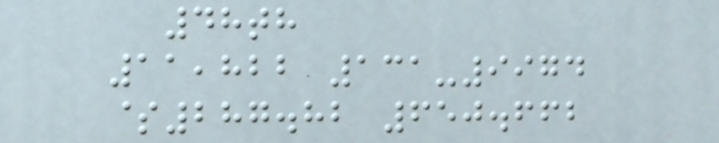48th
11,822 131-9974
$287.82 650.662
